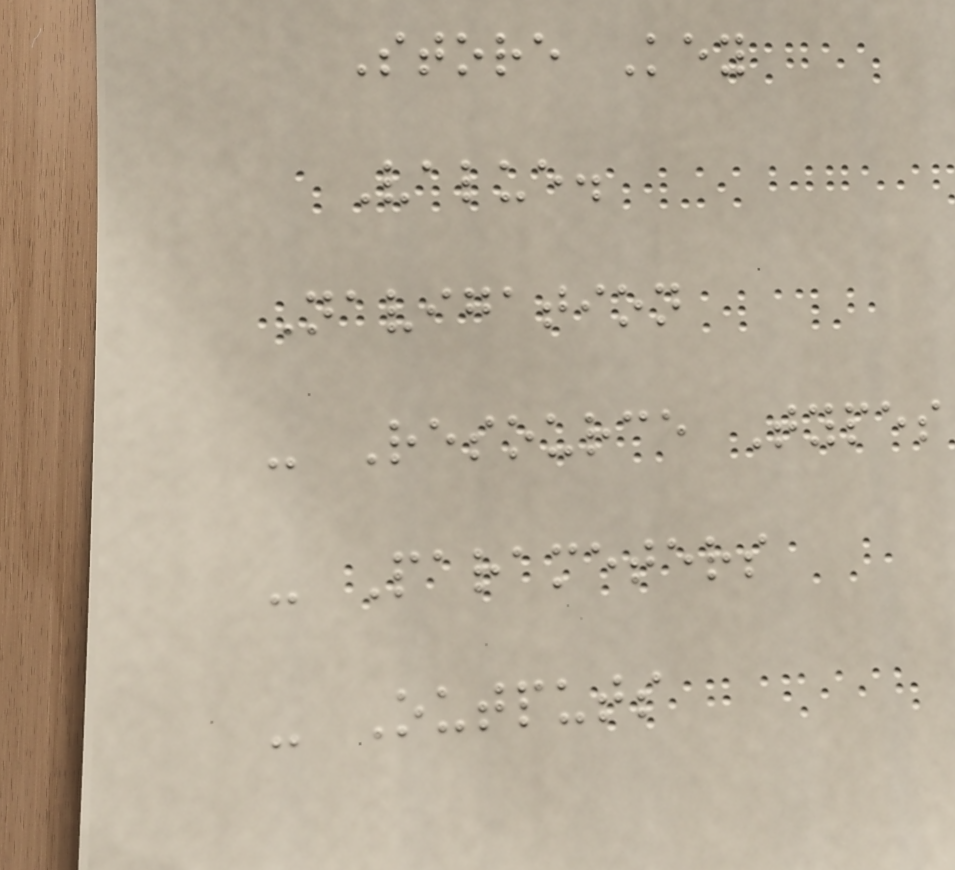Store Key
Value.
Navigation
- Resource Types
- Parameters
- Outputs
